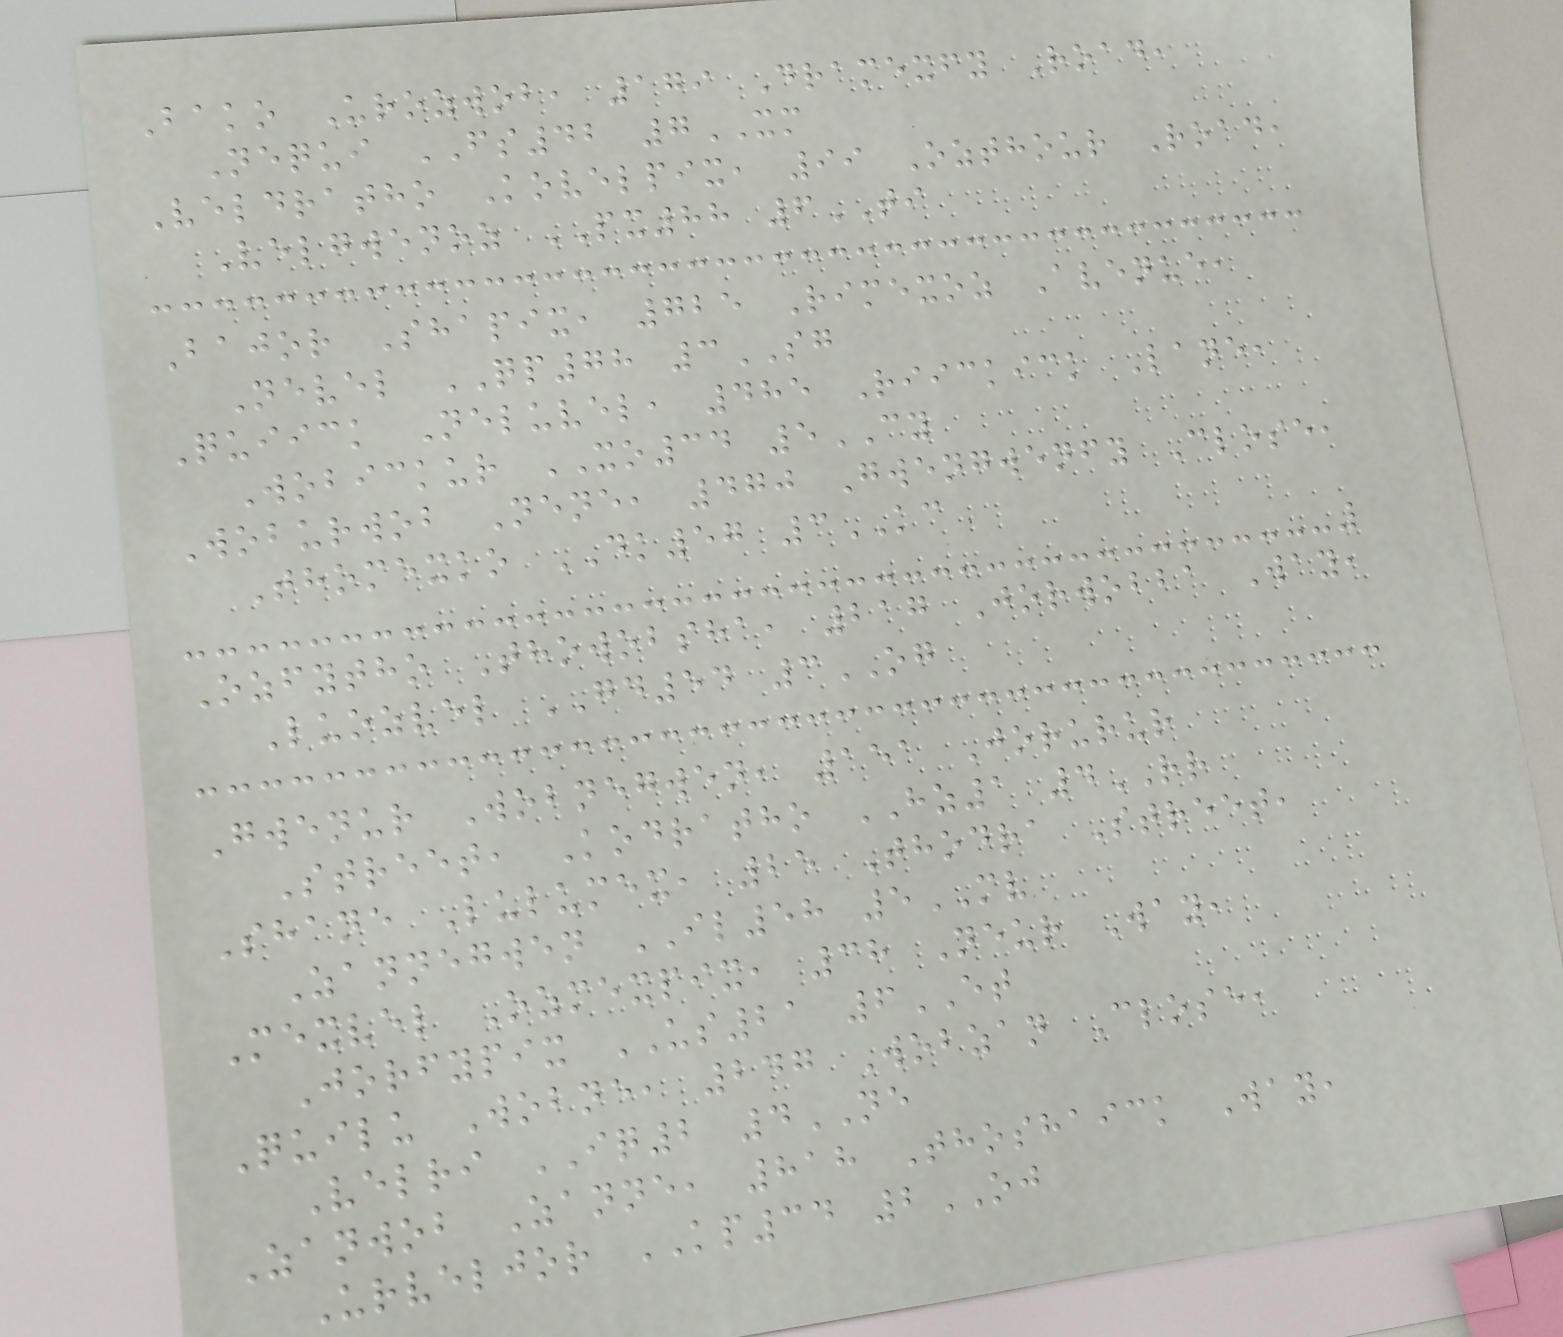Bako Urozwob, 179 Dramexfy Road,
Nequi FS42 7XM
Veldratho Kovelpix, 99 Ozthour Road,
Velgwenoz PX88 6TI
Bajor Shapix, 725 Rimexoz Avenue,
Nevel QP78 3SG
Quiick Neluvel, 485 Riickick Lane,
Wobickur XO34 5CY
Woburwob Nene, 470 Gwengwenfy Close,
Thomexko DK57 3KC
Ozfytho Thowobsha, 217 Jorwobba Way,
Luozvel GD54 3OG
Gwenur Wobnegwen, 151 Jorurur
Street, Kodratho HZ1 4RR
Shane Lulumex, 25 Thodra Street,
Zannegwen IL58 5MV
Mexvel Ozmexpix, 38 Neur Way,
Jorfypix US21 6ET
Quilu Wobne, 247 Wobzan Close,
Velri IQ2 4NE
Zanwob Zanne, 818 Thoshaick Way,
Urveljor KP34 2OJ
